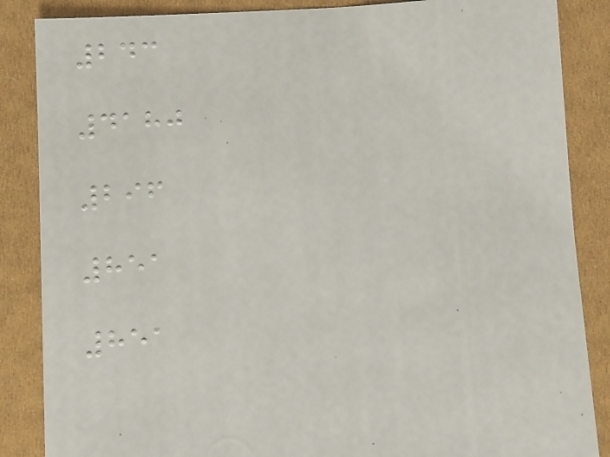243
4180
296
851
851
